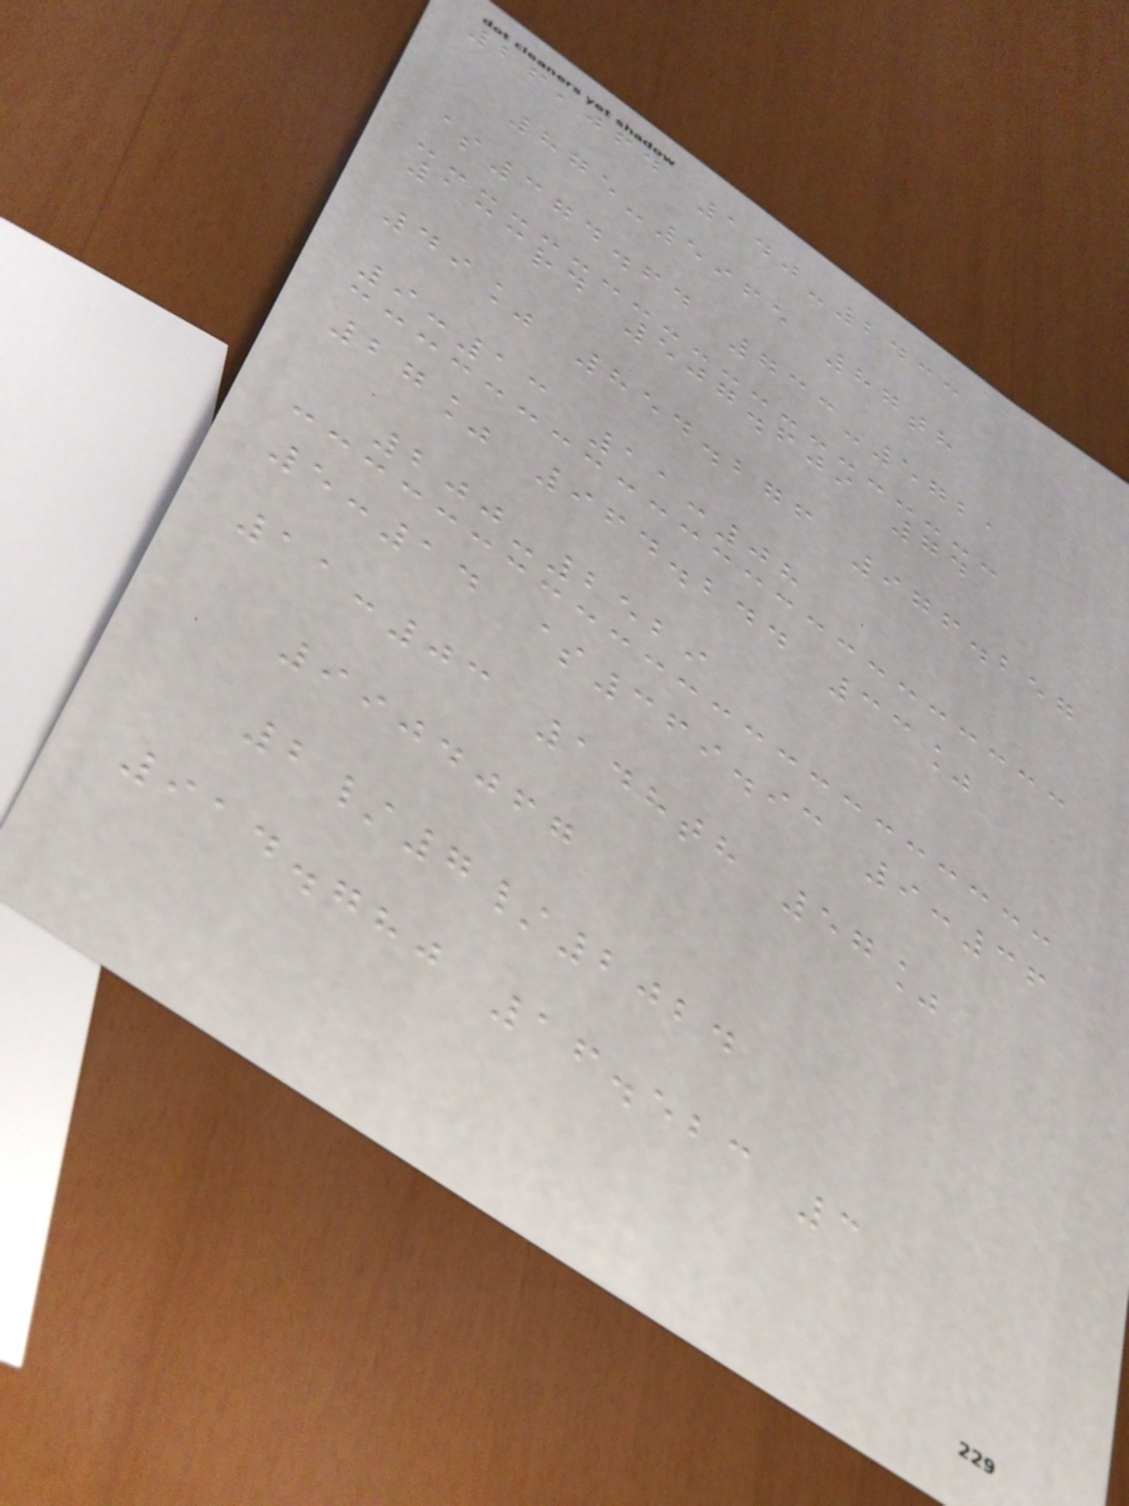26,064 140-2433
875-5965 87th
$374.64 733-5721
133rd 507.609 74
49% 854.276 976.257
9:13 11:08
27% 964.244 33%
200-2529
5:14 $369.93 9:36
11:03 148th 57%
9904067
2/7/2024
914.780 16.523 3
